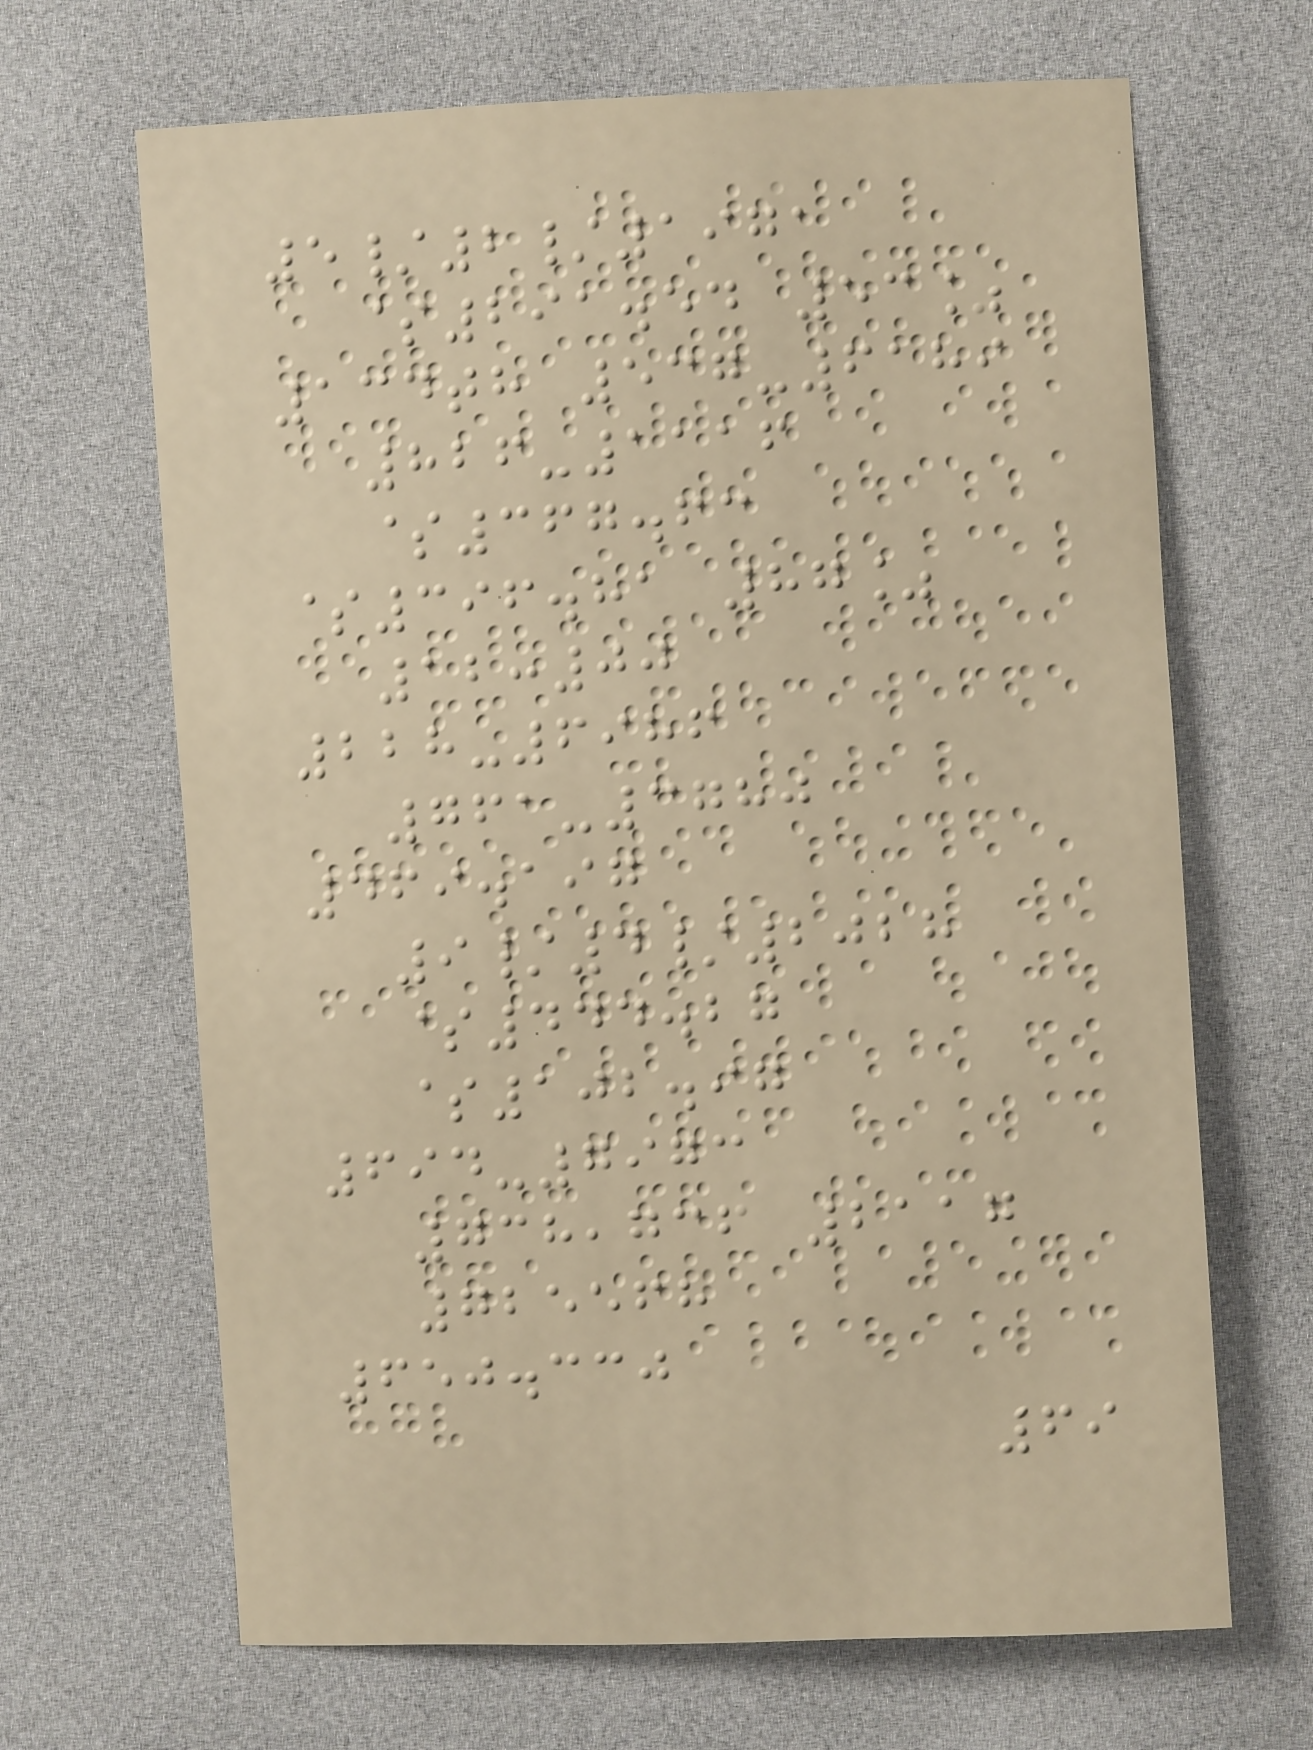5/2/1971
$291.54 53%
134th 537-6189
826-1116
$367.63
$396.81 87%
12:00
228-6986
761-3780
469.197
9/4/2028
$444.27
$102.97
694-7973
738,736 2117
725568
650.330
69
